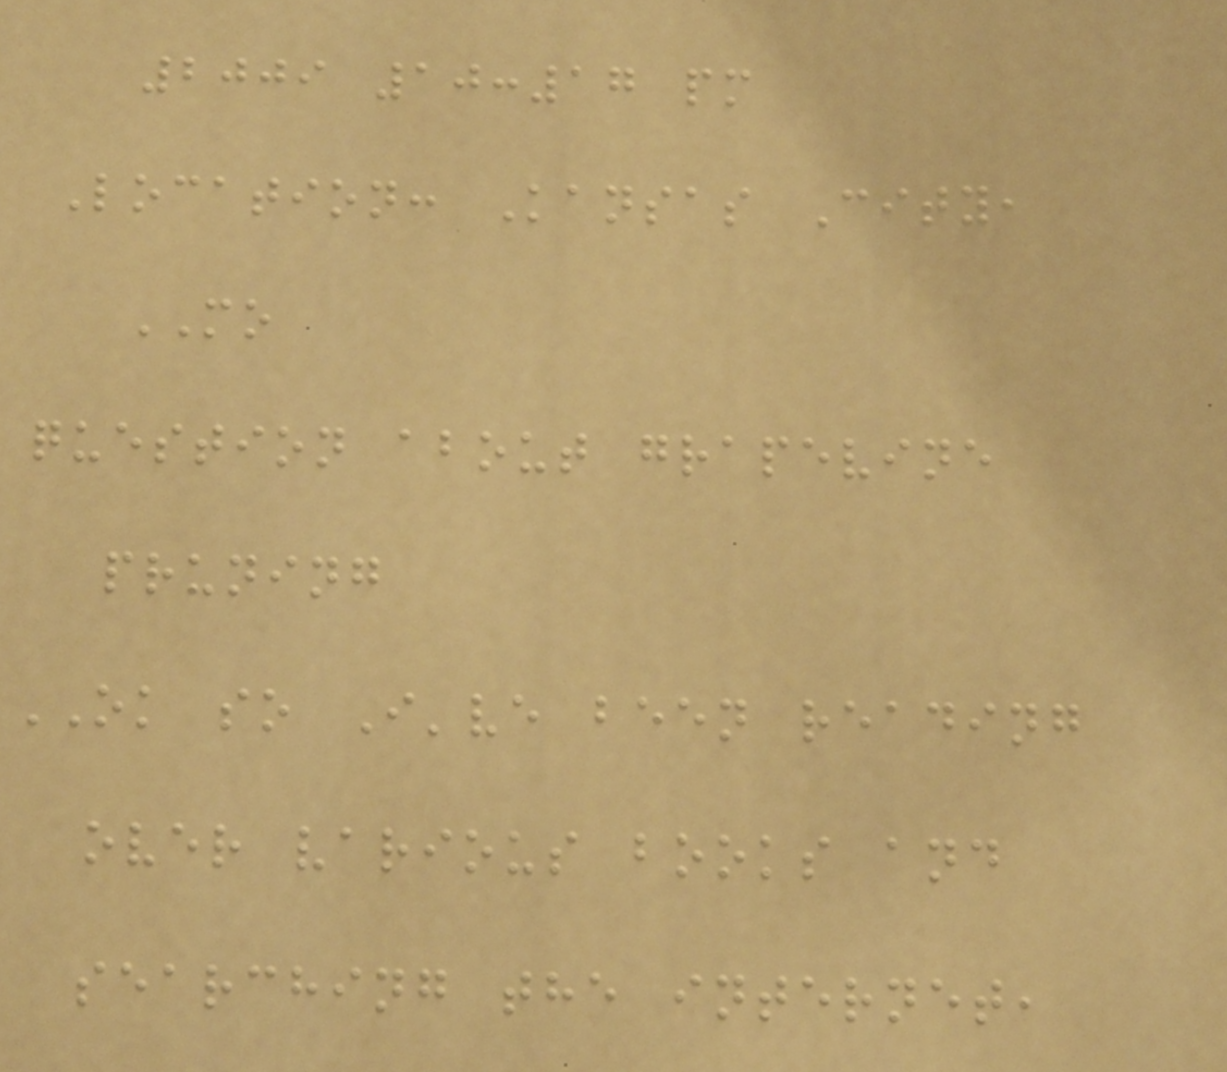2009 10:17 pm
Location: Kansas City,
MO
question about grapevine
pruning
OK so I've been reading
over various books and
searching the internet,
